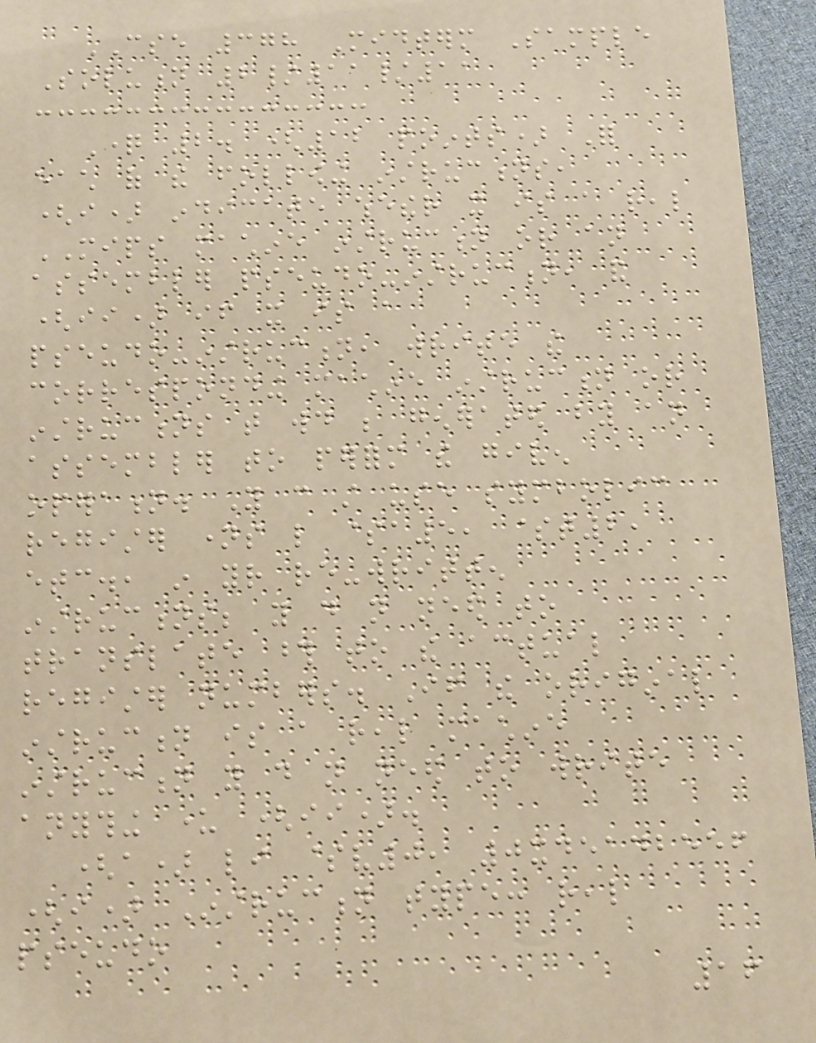CSE 378 Midterm Sample
Solution 2/11/11
Question 2. (12 points) For
each of the following instructions,
(i) indicate whether it is a real
MIPS machine instruction or an
assembler pseudo-instruction, and
(ii) if it is a
pseudo-instruction, write the
corresponding machine instruction or
instructions that would be generated by an
assembler to perform the given
operation. You can still use symbolic
register names like $a5, $t2,
etc., in your re-written
instructions; you do not need to
translate those to the actual
register numbers. If the original
instruction is a real machine
instruction you do not need to write
anything under (ii).
(a) li $v0, 0xdeadbeef
(i) Instruction type: real
pseudo
16
